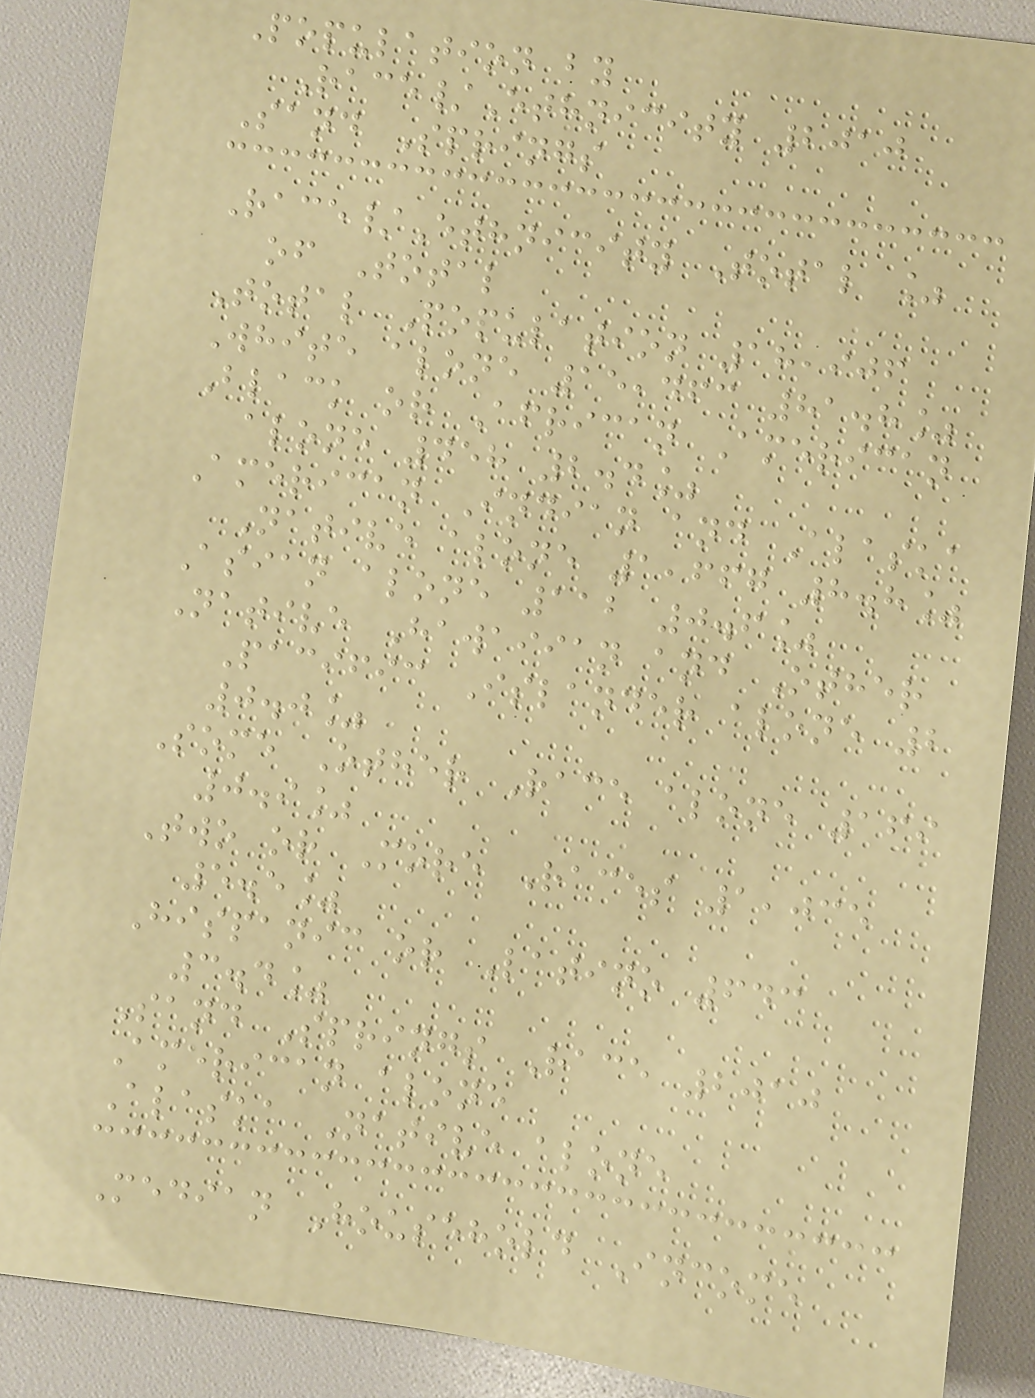Population by
Race/Ethnicity 2010
Sand Springs
Race/Ethnicity Total %
of Total
Total Population 18,906
White alone 15,463 81.8%
Black or African American
alone 458 2.4%
American Indian and Alaska
Native alone 1,667 8.8%
Asian alone 112 0.6%
Native Hawaiian and Other
Pacific Islander alone 2
0.0%
Some Other Race alone 169
0.9%
Two or More Races 1,035
5.5%
Hispanic or Latino 643
3.4%
Sand Springs Race 2010
American alone
Alaska Native alone
Median Household Income
